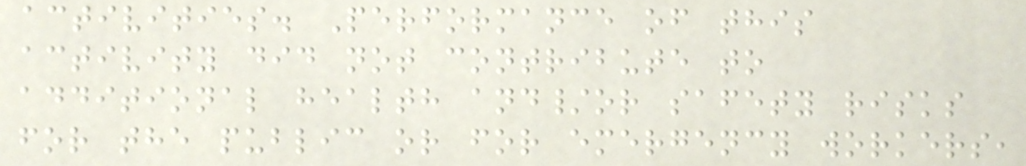activities. Performance of this
activity did not contribute to
additional health and/or safety risks
for the public or for emergency workers,
